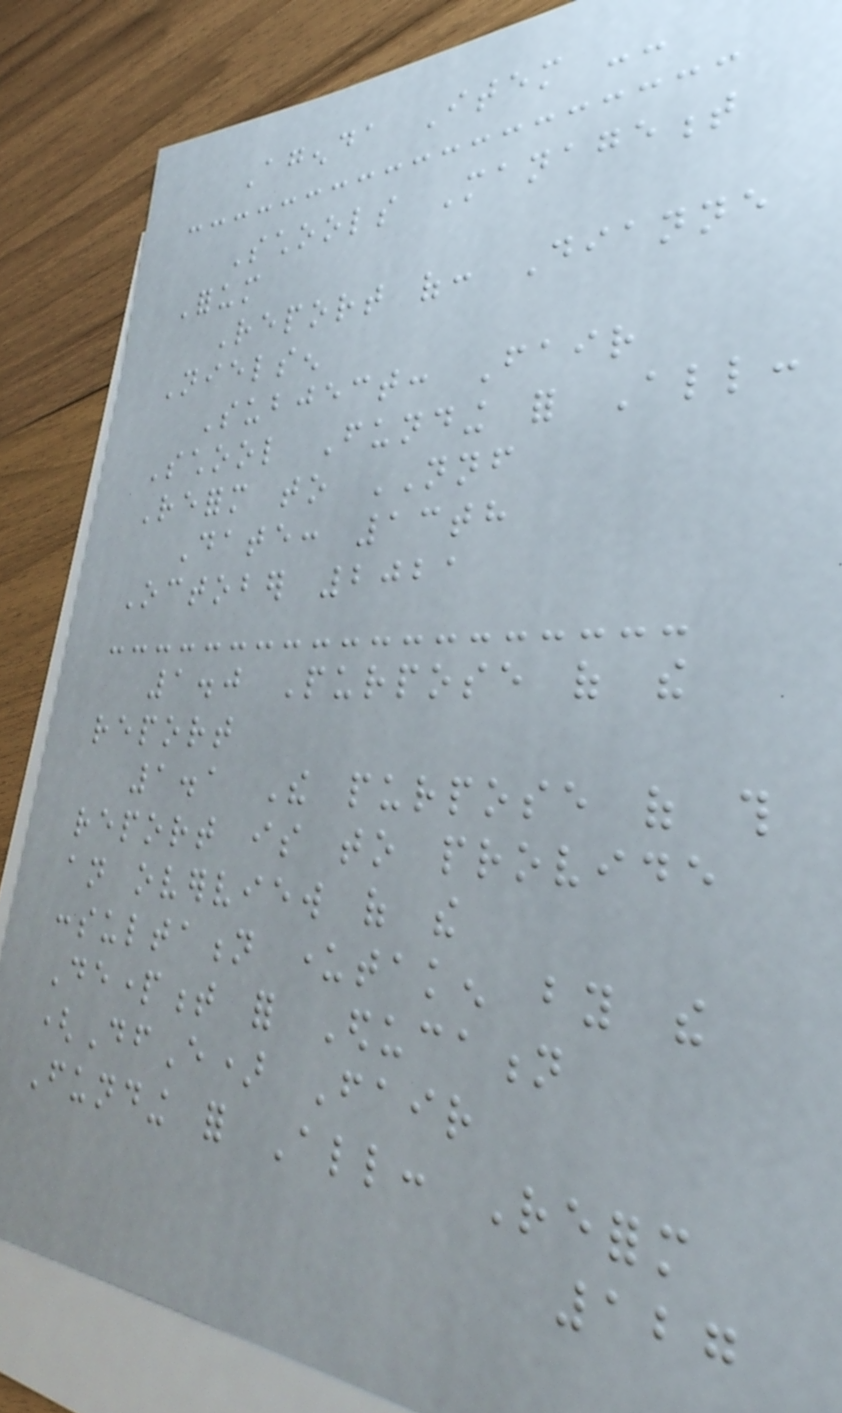Agenda Item --
Schools Management
Forum
Report of: Dianne
Nielsen
Subject: Fair
School Funding for All:
Reform to NNF
Date: 13th
October 2021
1.0 Purpose of the
report
1.1 The purpose of this
report is to provide
an overview of the
consultation undertaken by the
Department for Education
(DfE) Fair
Funding for All: Reform
127
